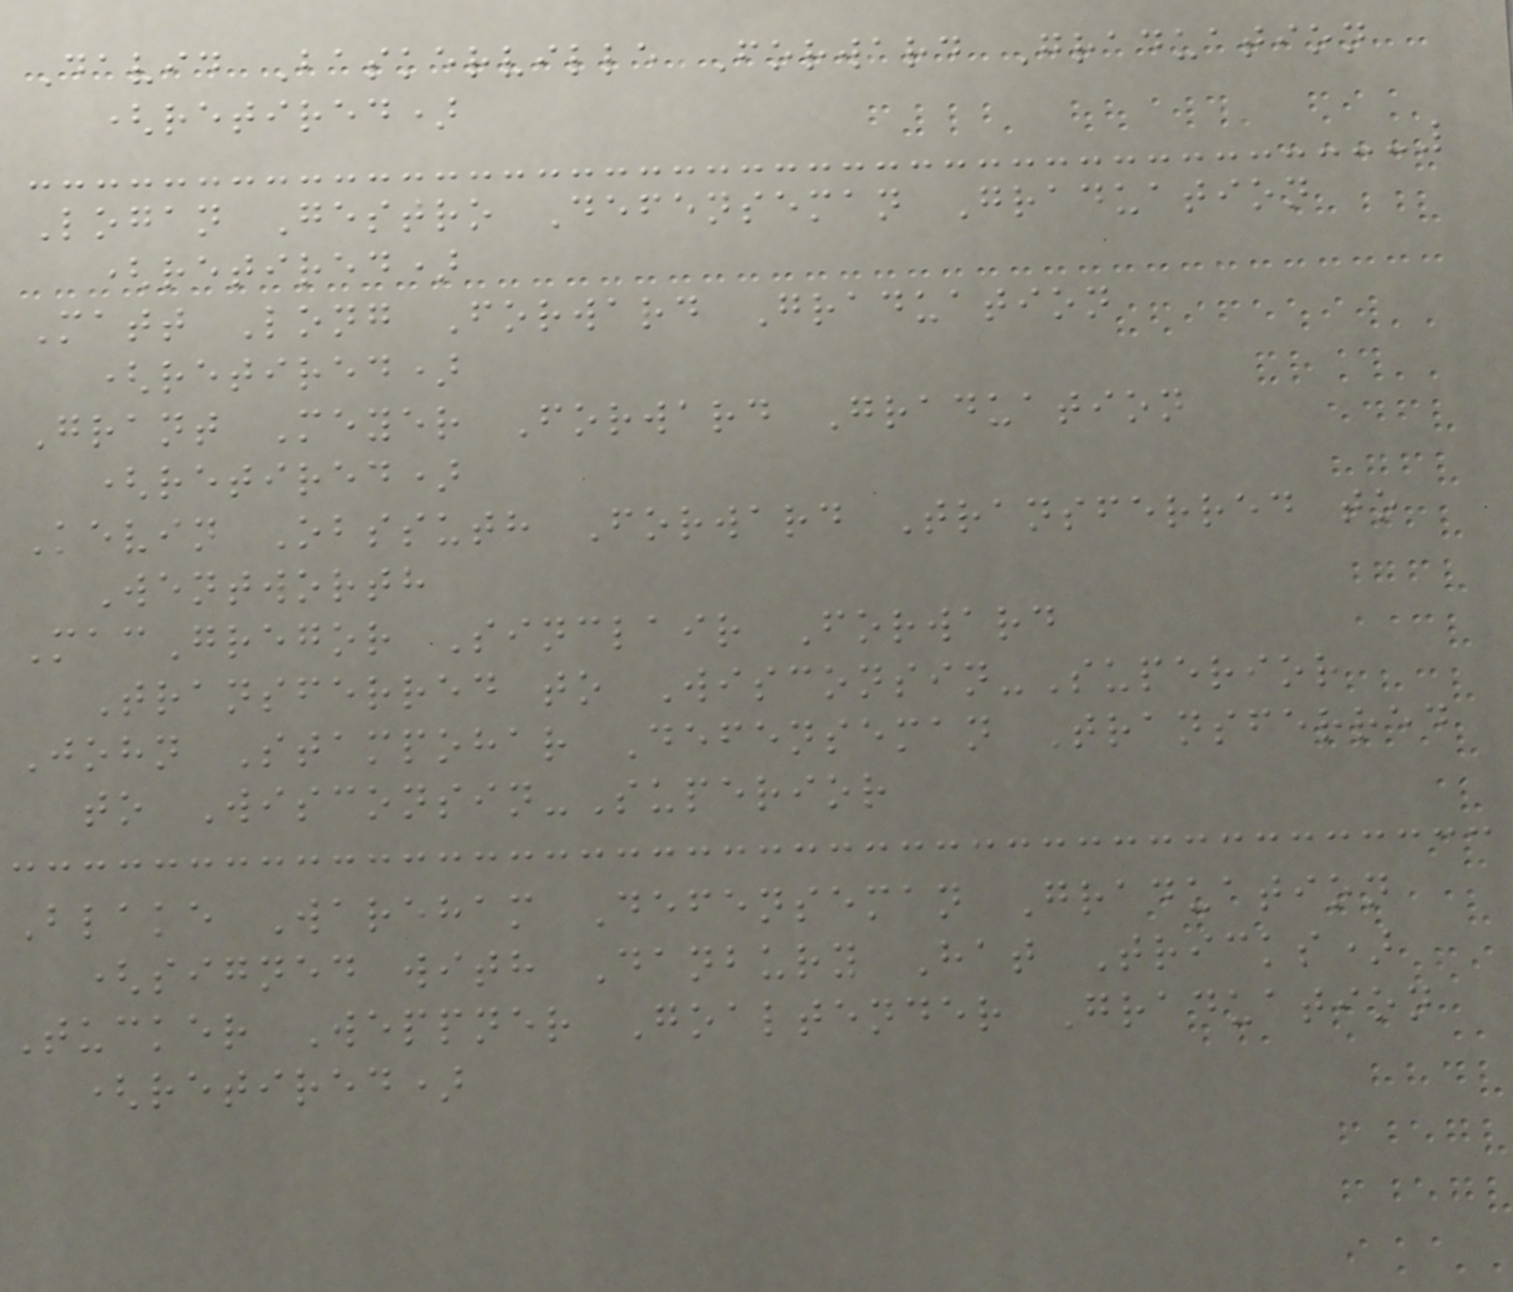David Baskerville Forward Graduation
(retired)
Logan Gestro Defenseman Graduation
(retired)
Matt Long Forward Graduation
(retired)
Grant Meyer Forward Graduation
(retired)
Kevin Obssuth Forward Transferred to
Wentworth
MacGregor Sinclair Forward
Transferred to Wisconsin-Superior
John Stampohar Defenseman Transferred
to Wisconsin-Superior
Blake Wareham Defenseman Graduation
(signed with Danbury Hat Tricks)
Tucker Weppner Goaltender Graduation
(retired)
